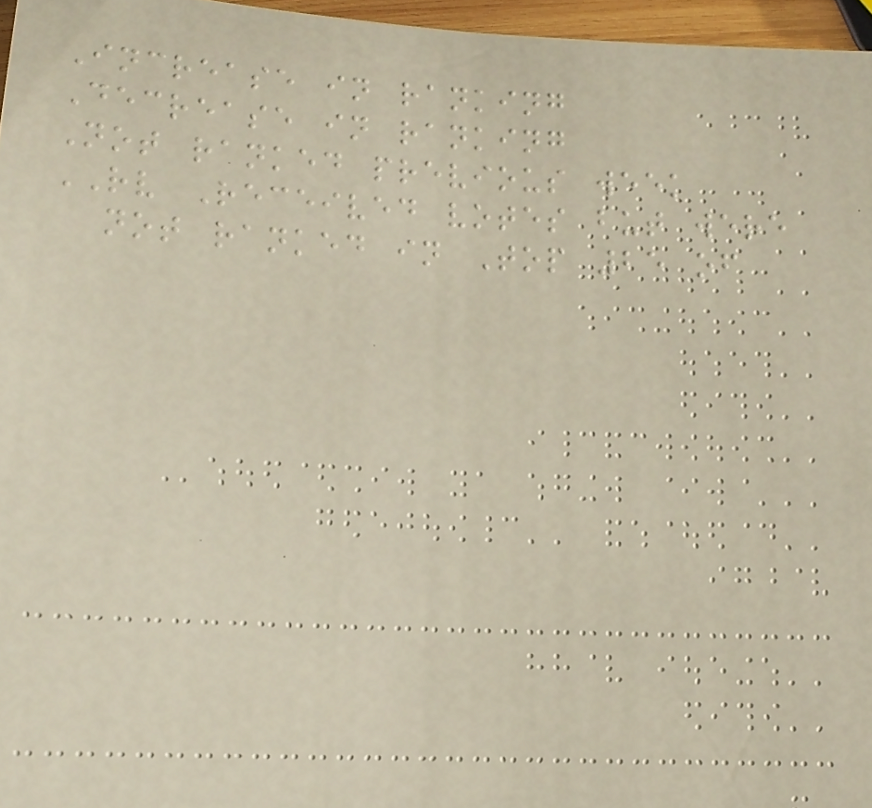Increase in ranking
Decrease in ranking
Not ranked previous week
RV Received votes but were
not ranked in Top 25 of
